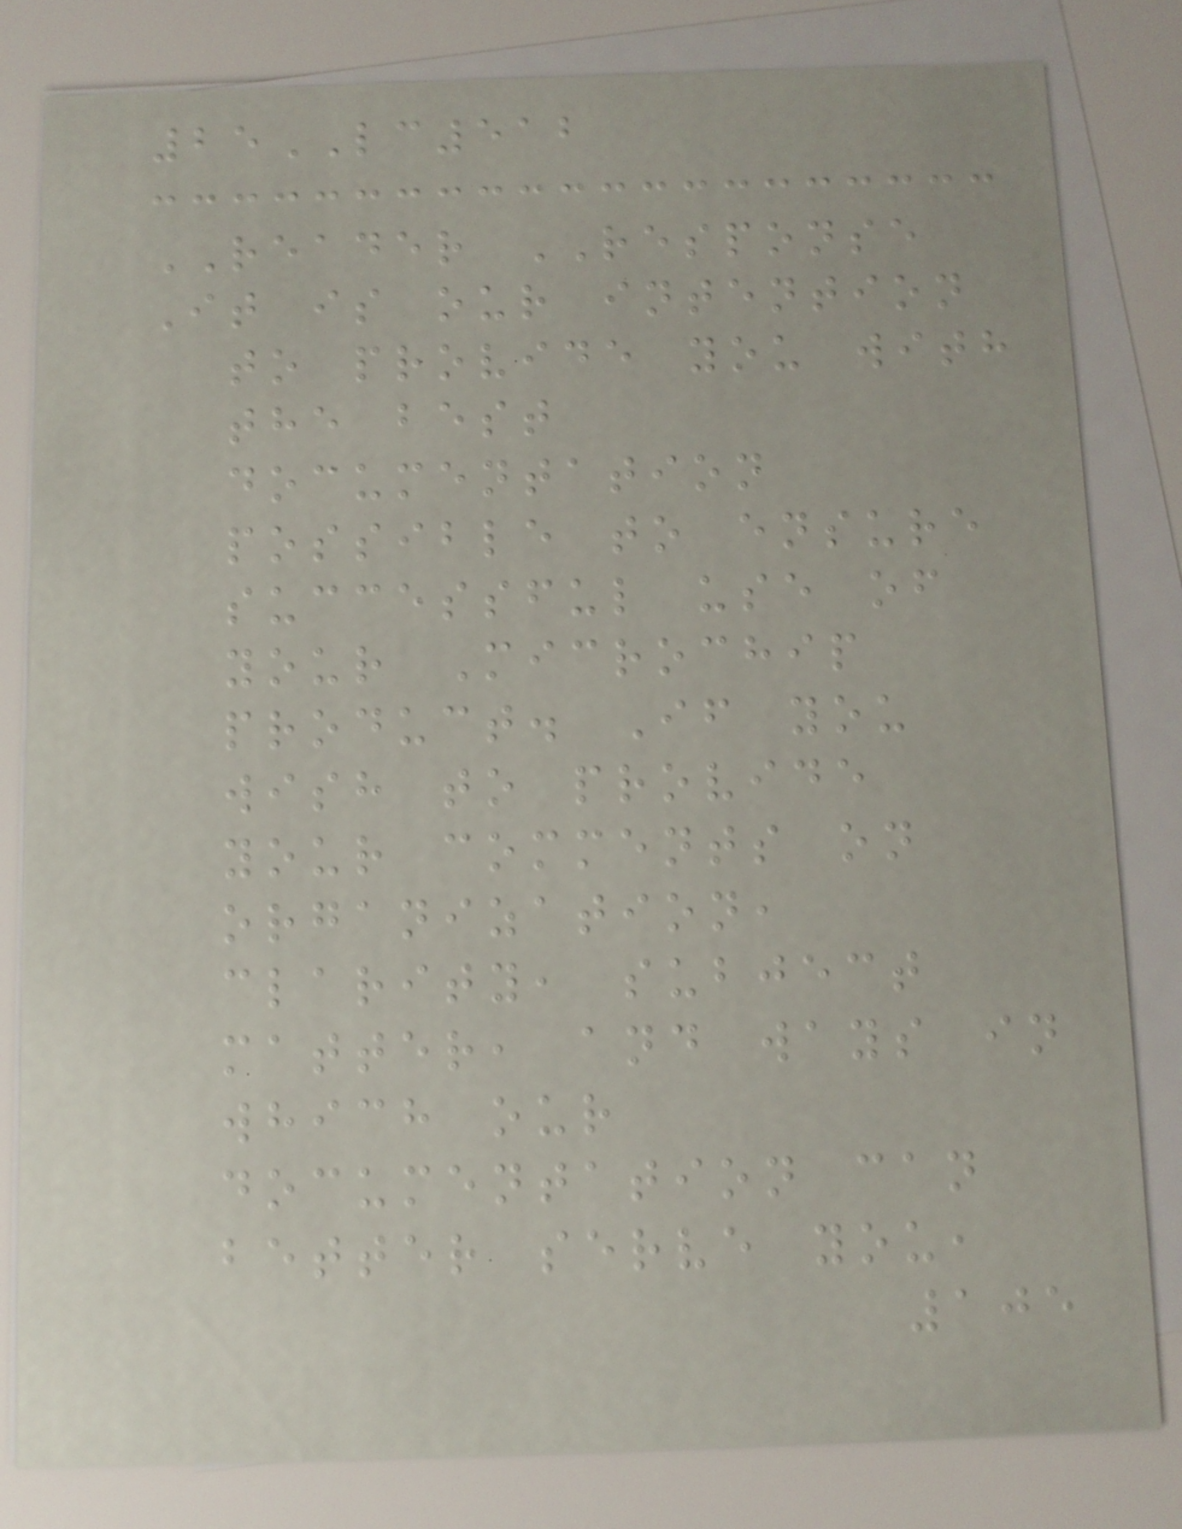25LC512
READER RESPONSE
It is our intention
to provide you with
the best
documentation
possible to ensure
successful use of
your Microchip
product. If you
wish to provide
your comments on
organization,
clarity, subject
matter, and ways in
which our
documentation can
better serve you,
105
